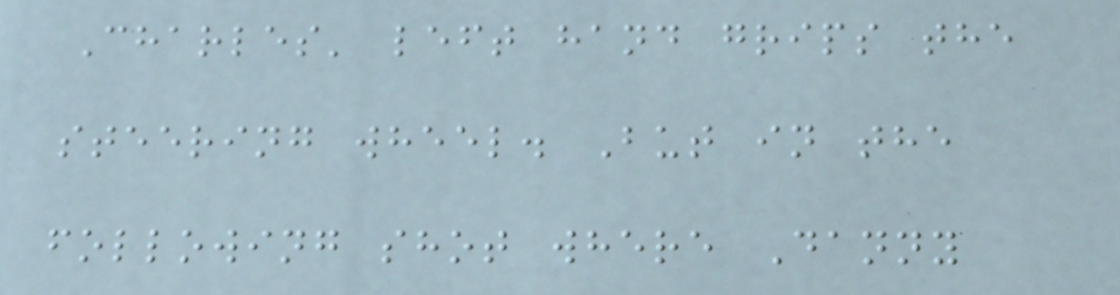Charles' left hand grips the
steering wheel. But in the
following shot where Danny
